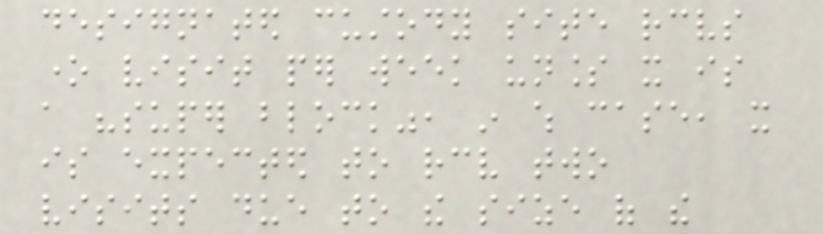designated custody site receives
one visit per week unless it is
a "super block", in which case, it
is expected to receive two
visits due to the size of the
